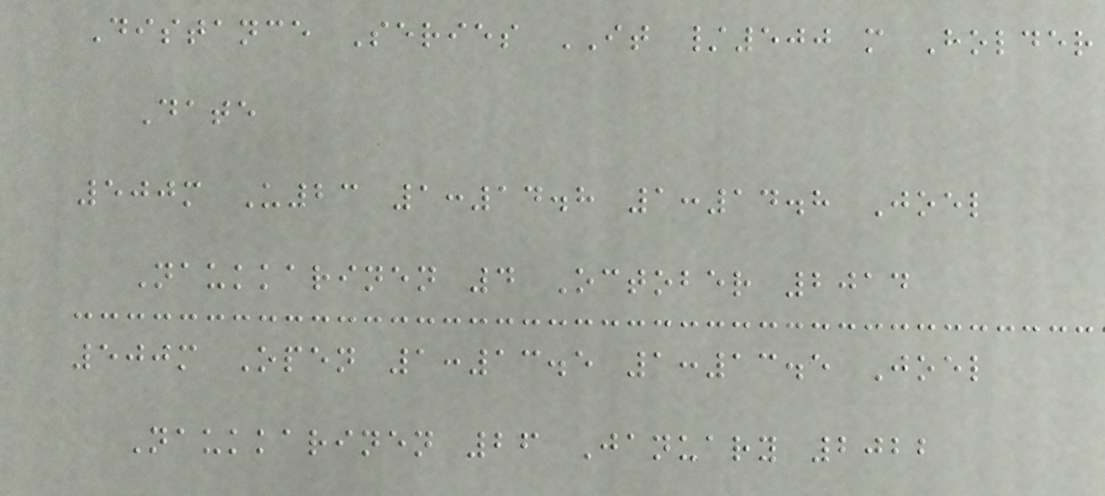Distance Series IT /500 m Holder
Date
500m U23 1:14.8 1:14.8 Joel
Naukkarinen 4 October 2014
500m Open 1:13.5 1:13.5 Joel
Naukkarinen 26 January 2022
